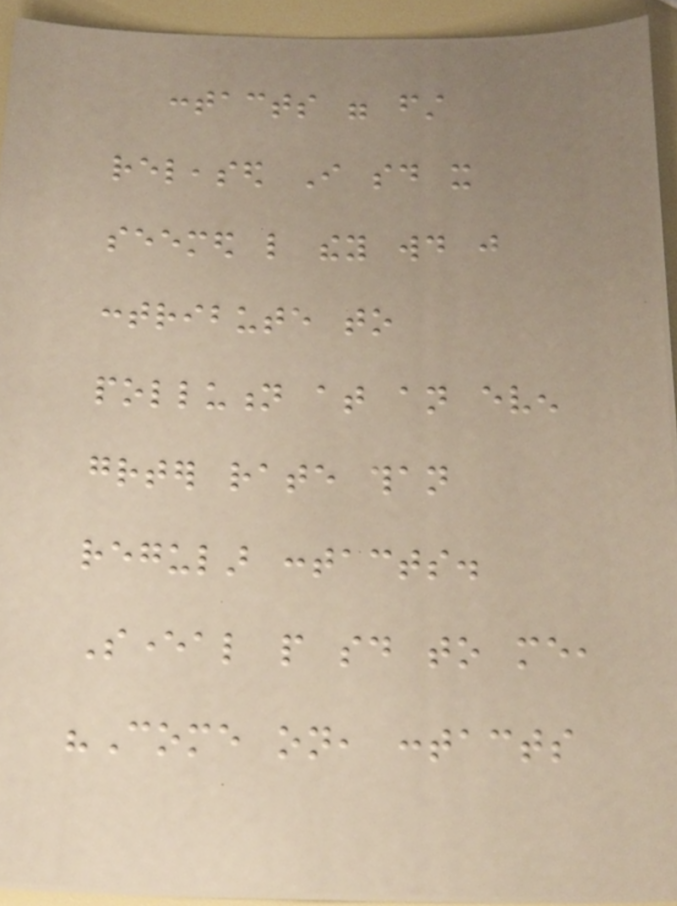contacts were first
released I said it
seemed like they would just
contribute to
pollution at an even
greater rate than
regular contacts.
Several people said to me,
"Come on, contacts
